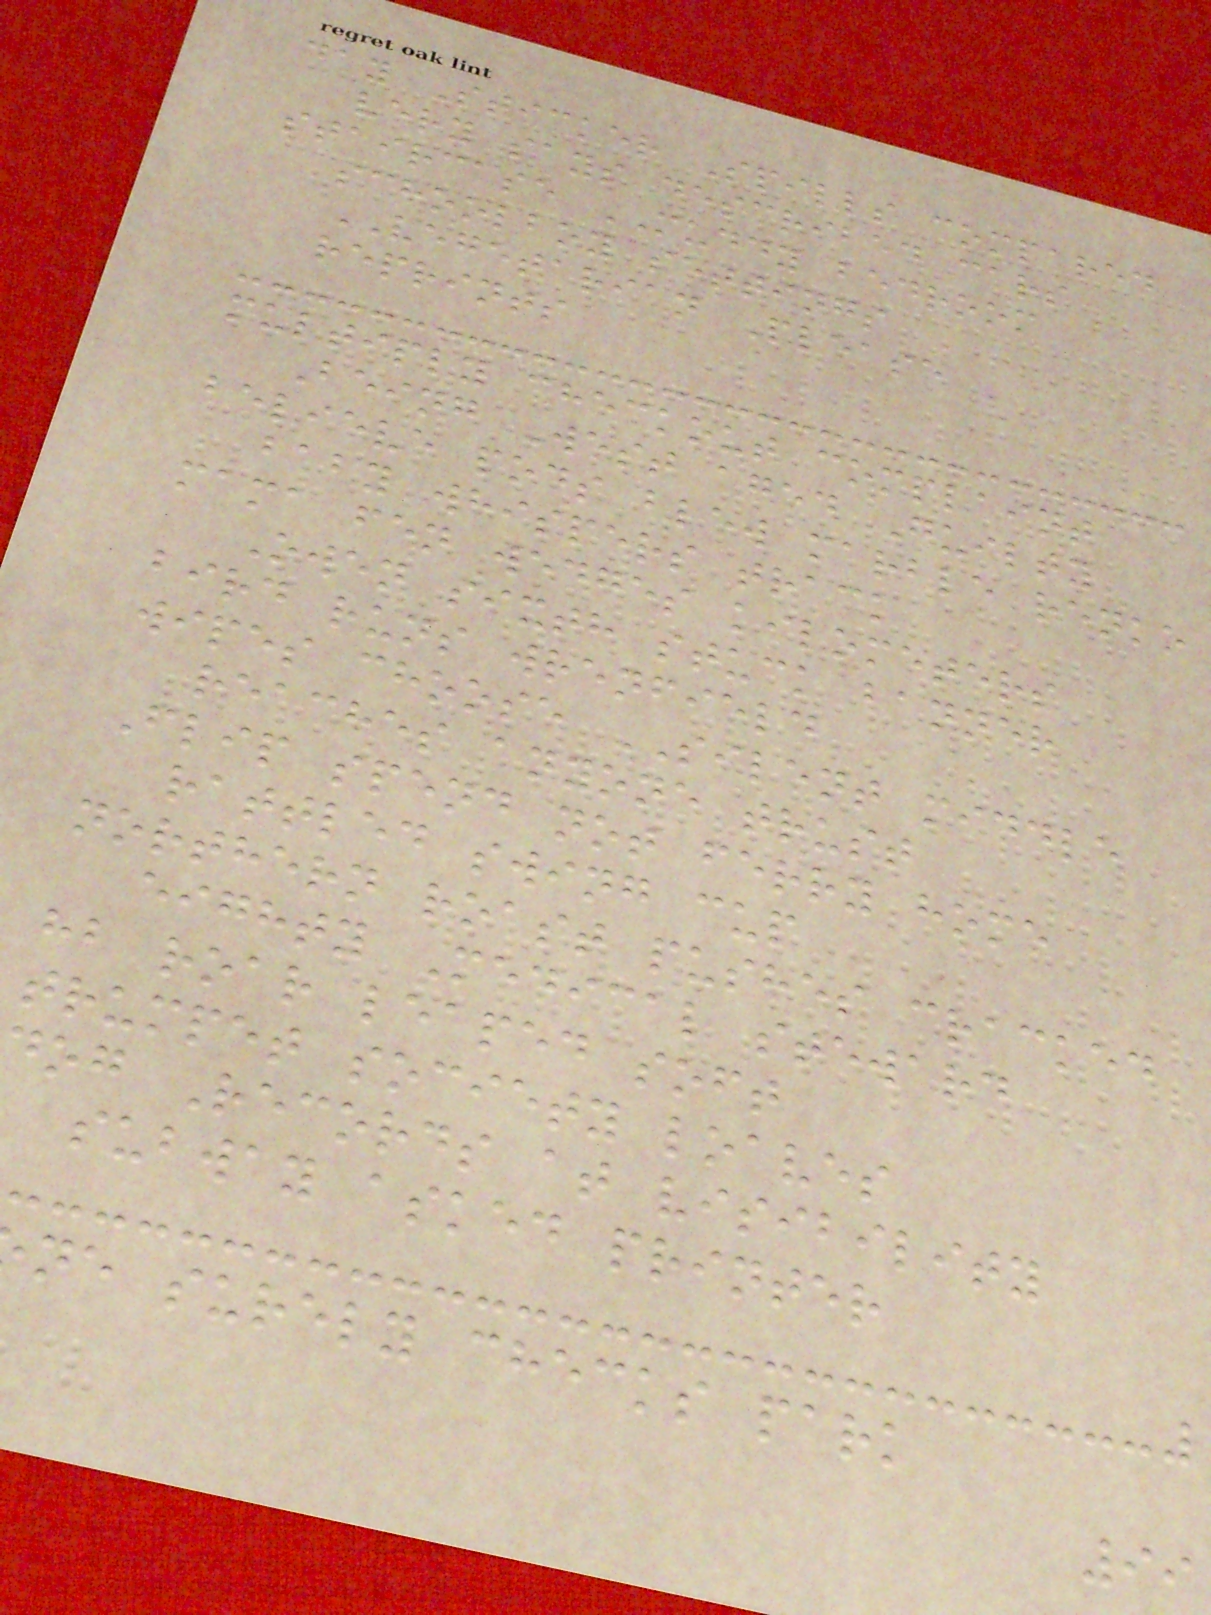day Sticker Spills compared
very says described cars
staircase MUDDY bedroom
schoolboy settings
VEGETARIAN Please
reprints
multiply checkout complaint
Being West aged Guilty
believe pods blew marble renko
baby whispers track
mama fen wedges kilometers
Owen sixth stuck banner
bird runs wrenfield
wipes choose SILENT middle
reaches anyone trust
Flip spend not ferry home
rattled swing cup
northern roast pushes cracked
eighty Medical steward
hb roar leaped soft
trumpet society loaves
dog Records at visibility
subway asked printer
ne surely checks park
99
